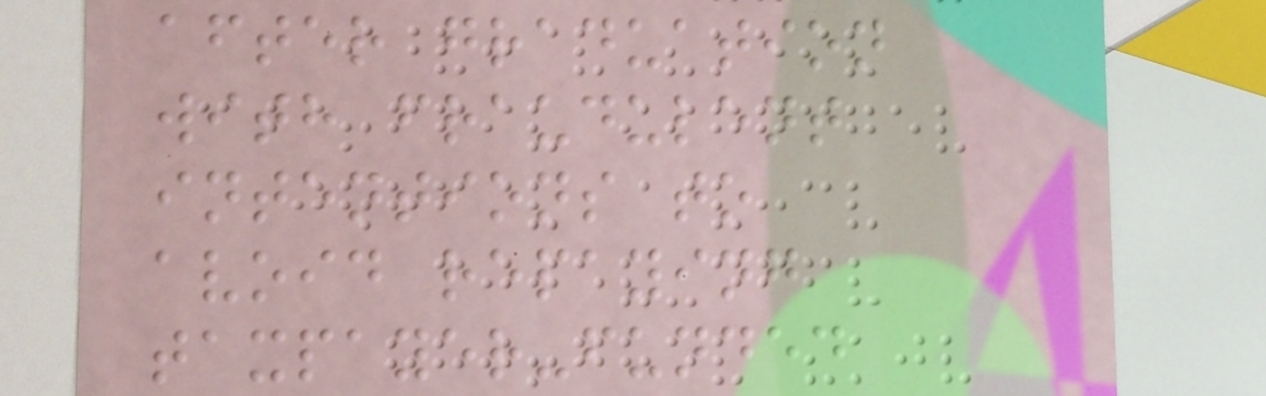after graduation
with fraudulent
intentions to
avoid repaying
taxpayer-funded
